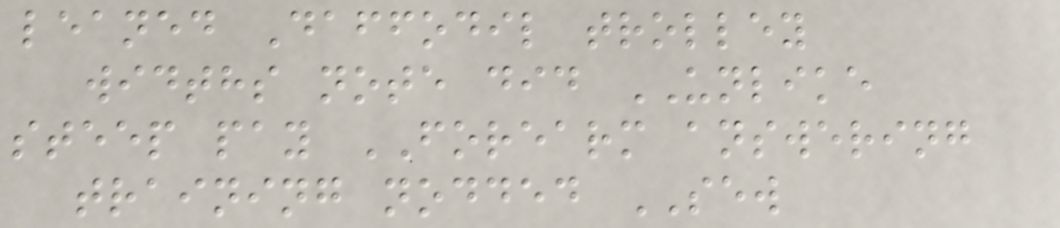leaned Daffodil trolley
widths note did UNLIKE
steep pay FOREARM answering
training nodded SEW
